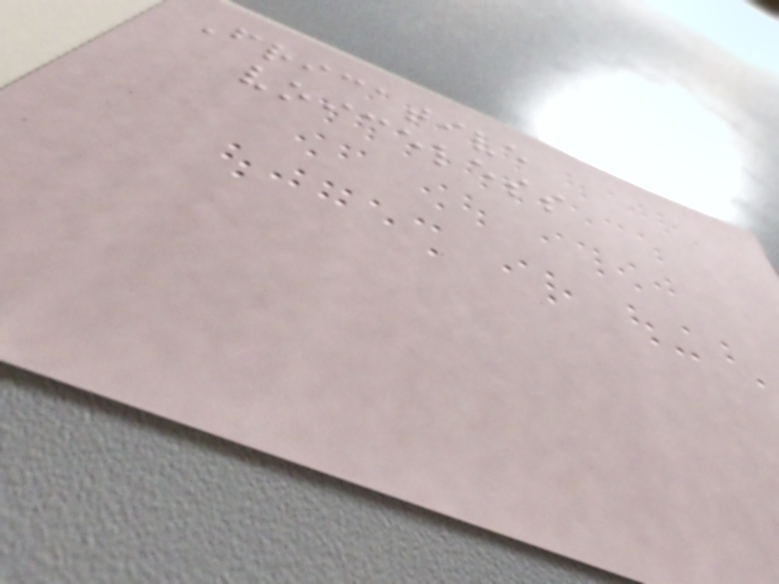Fricative
voiceless
